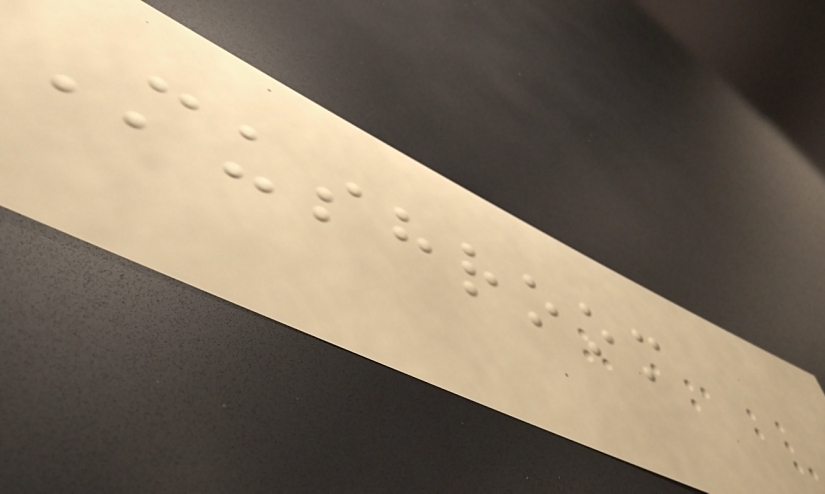Mushroom
